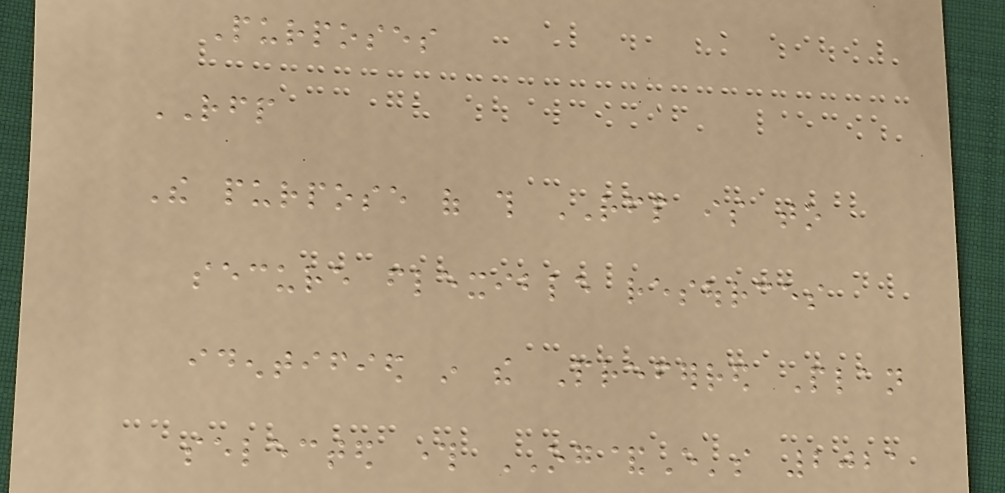Purposes
RFP
The purpose of this RFP is to
secure flexible resources
identified in the Preferred Plan
selected through OG&E's 2021
